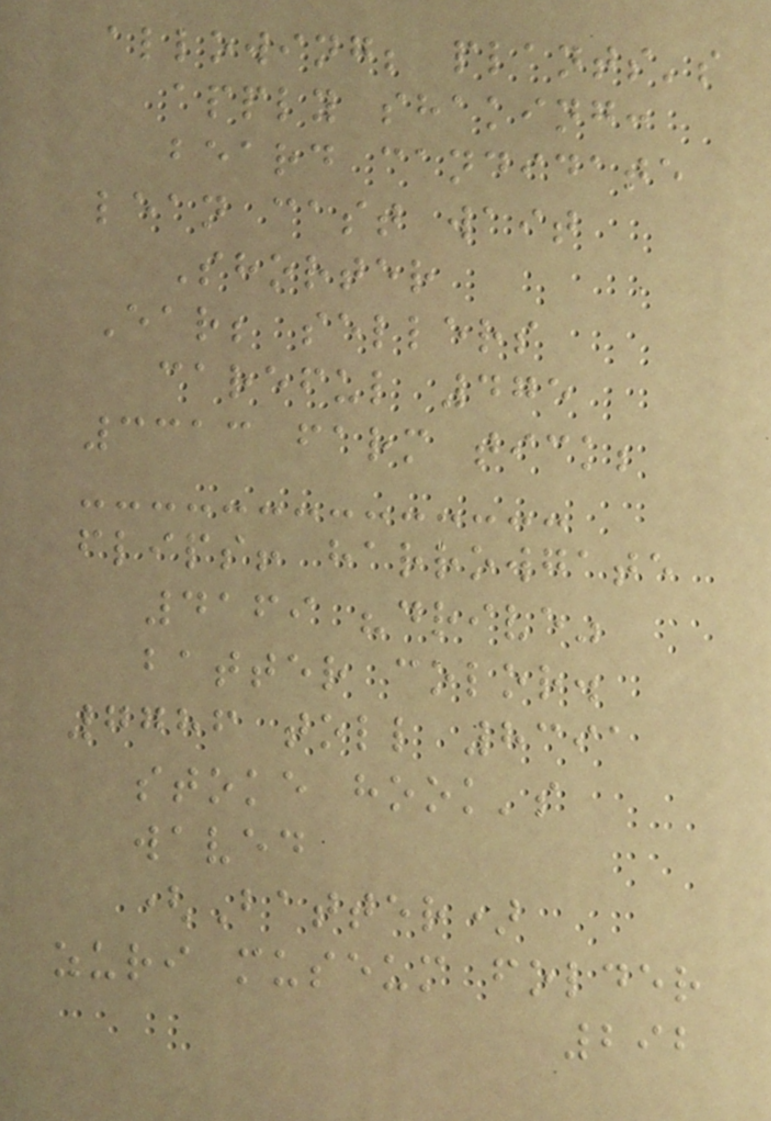allowing; plants's
apply shaking:
beard candidate
lean cast wait
Shorter
Ear; sellers
careful 475
3313 farm tick;
flips! harrowgate
4169 "drive"
batter color.
7786 toll 8391
stoke hook's
waved
(Batter)
zuri museum folder
292
